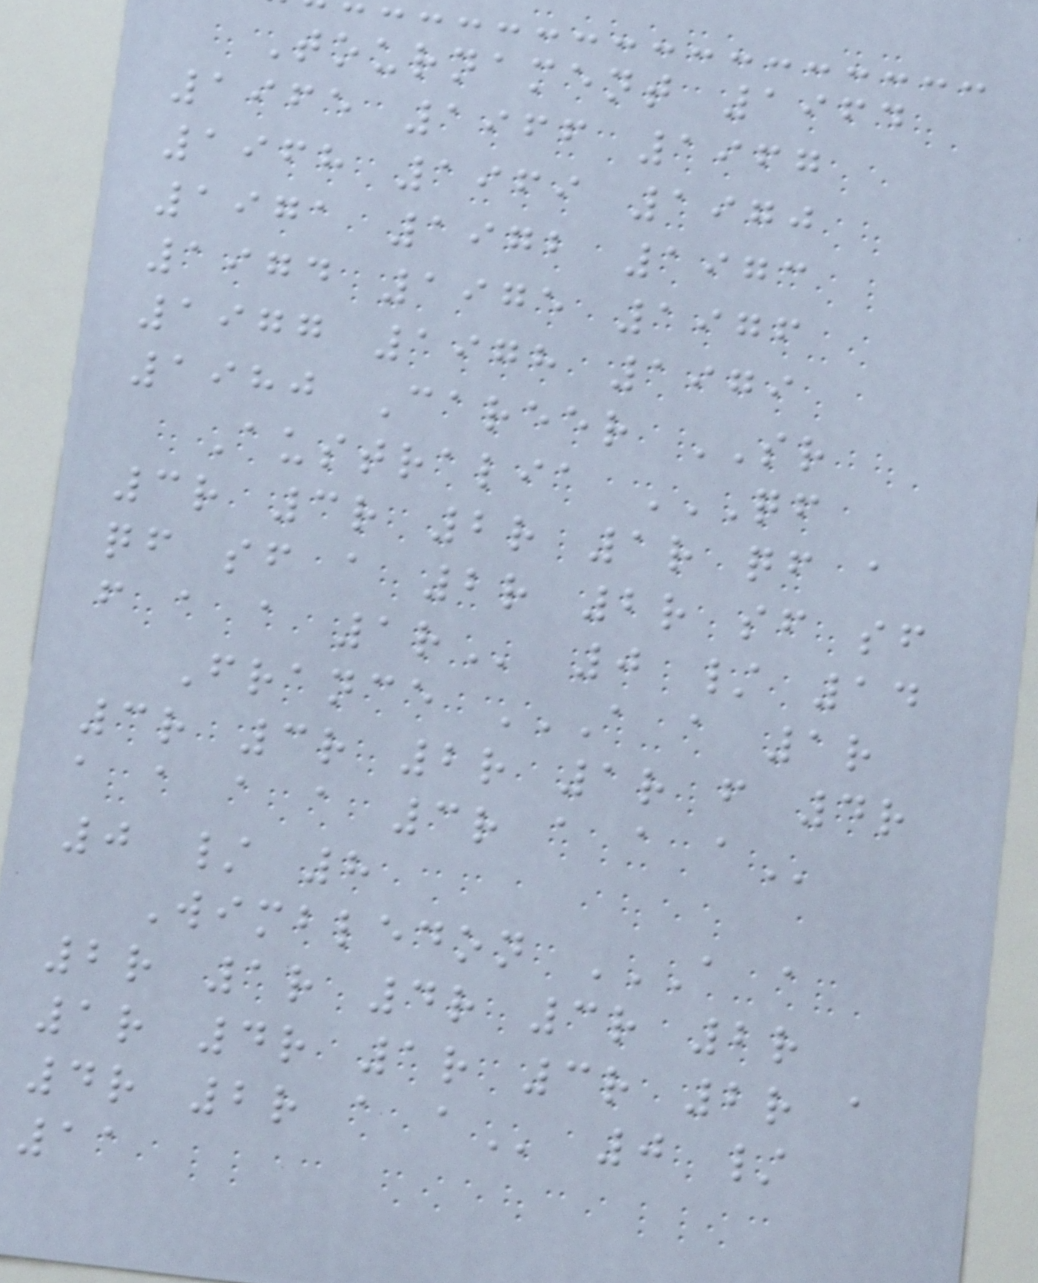Tournament 1964
1965 1966 1967
1968 1969 1970
1971 1972 1973
1974 1975 1976
1977 1978 1979
1980 Career SR
Australia QF
3R 3R 2R 1R QF A
QF SF A 2R 2R SF SF
F A A 1R 0 / 14
France A A 1R
3R 3R 2R 1R F 4R
A A A A 3R A A A
0 / 8
Wimbledon A A
2R 1R 4R 3R 2R
1R 4R 1R 3R 2R A
4R 2R A A 0 /
11
